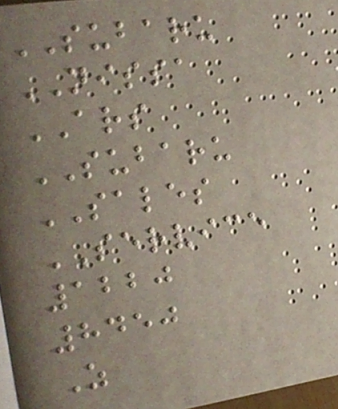SUBARU
NISSA
ARS
SUBARU
SALES
SERVICE
1220
8450
Z
